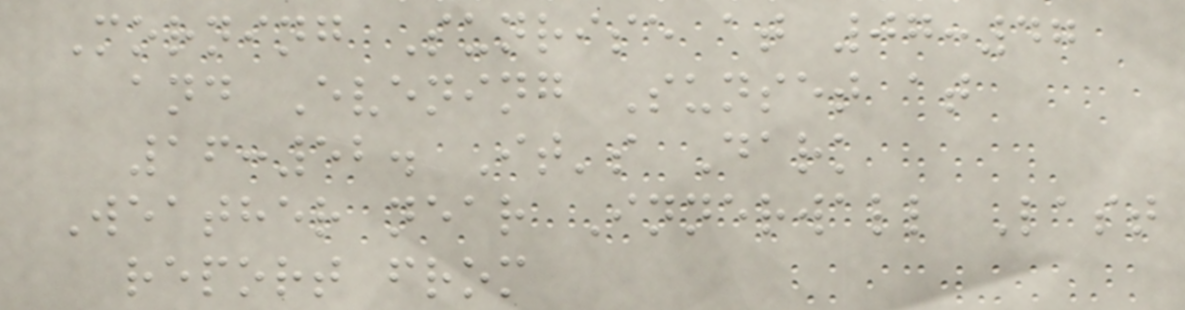Morning Sunrise at 07:47
and Evening Sunset at
16:52. It's Dark
Weather near Innerwall Last
report from
